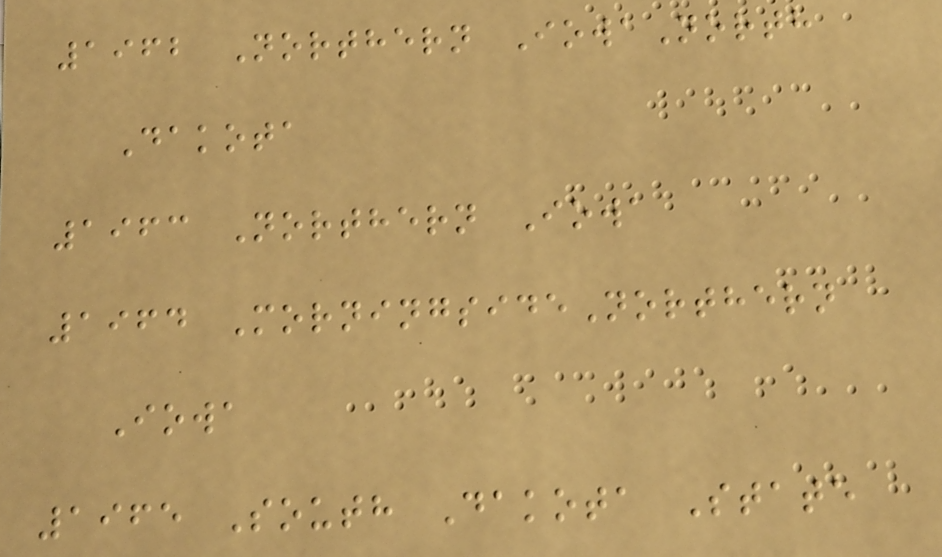1962 Northern IowaNorth
Dakota
1963 Northern Iowa
1964 MorningsideNorthern
Iowa
1965 South Dakota State
